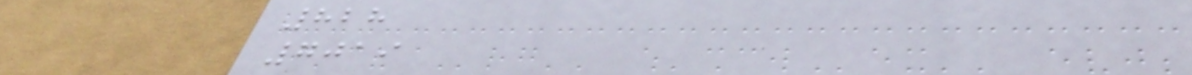828
7019
